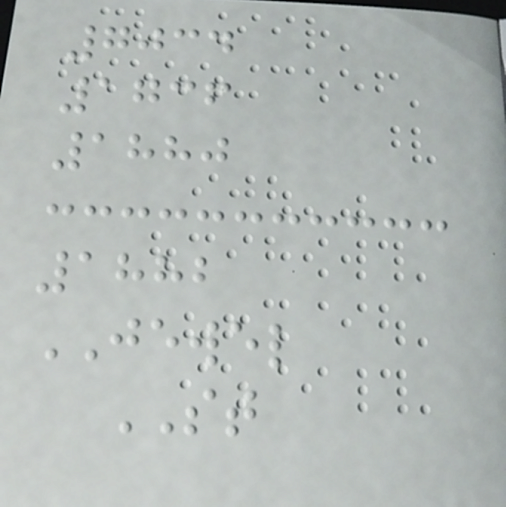7034
1736
1880
1882
JEWEL
ST
